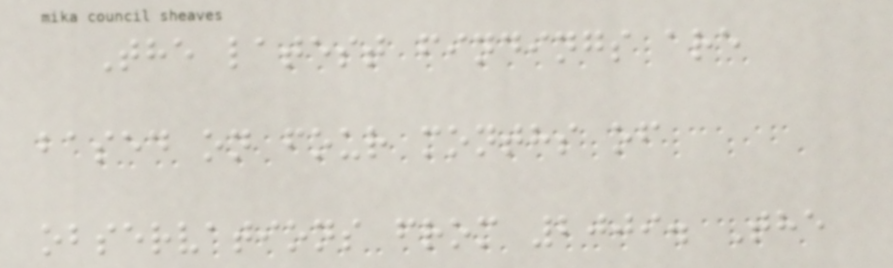The latest findings are
based on four months of
observations from 2009. The
